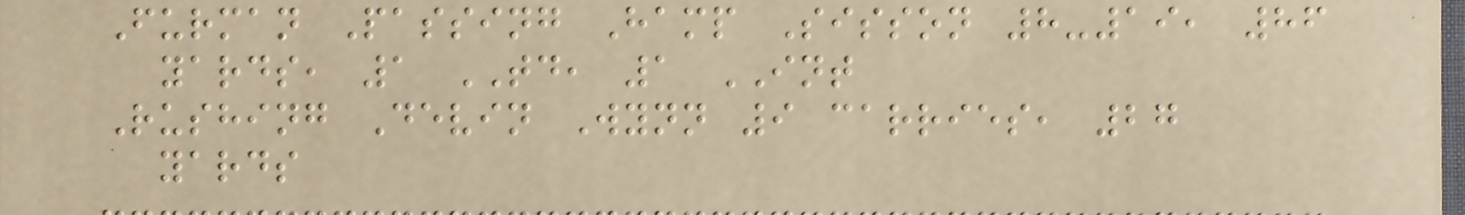Furman Passing Hamp Sisson 8-19, 86
yards, 1 TD, 1 INT
Rushing Devin Wynn 9 carries, 27
yards
